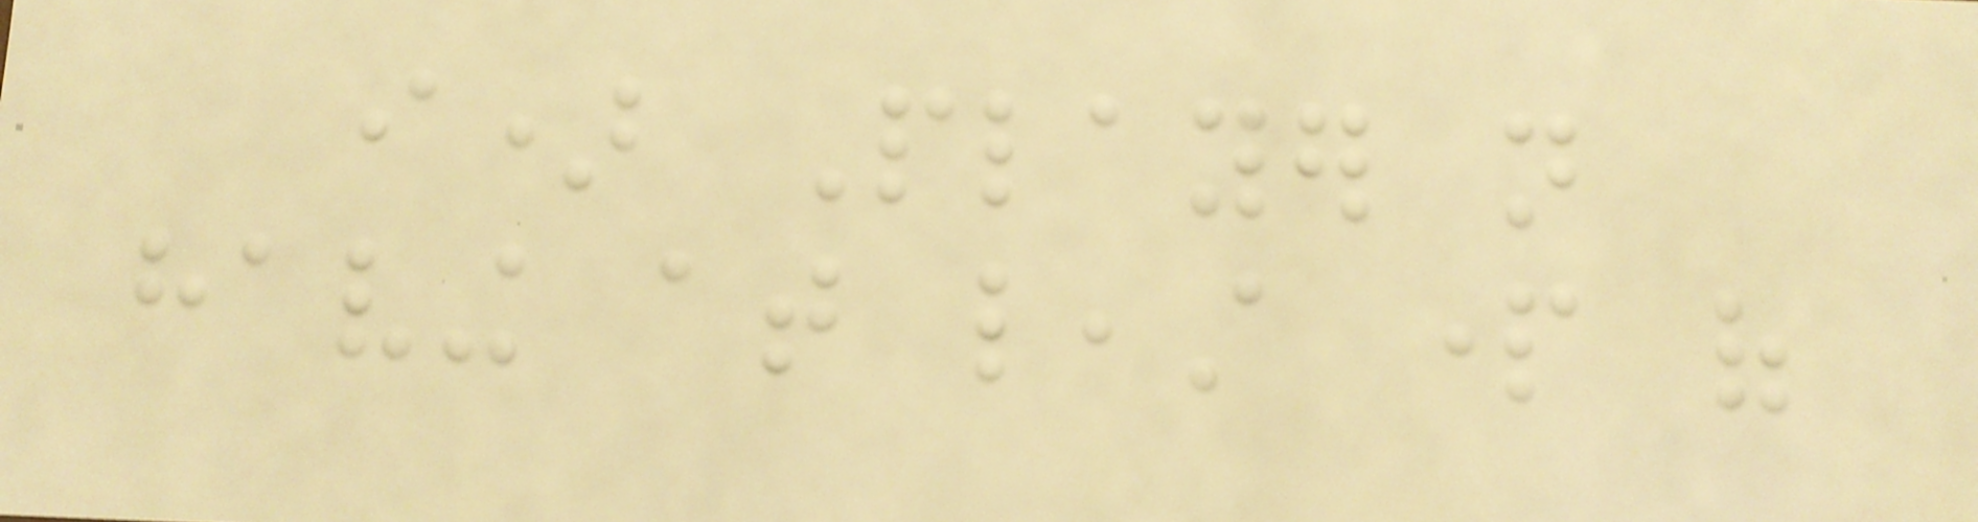i) Player not
having at least part of
